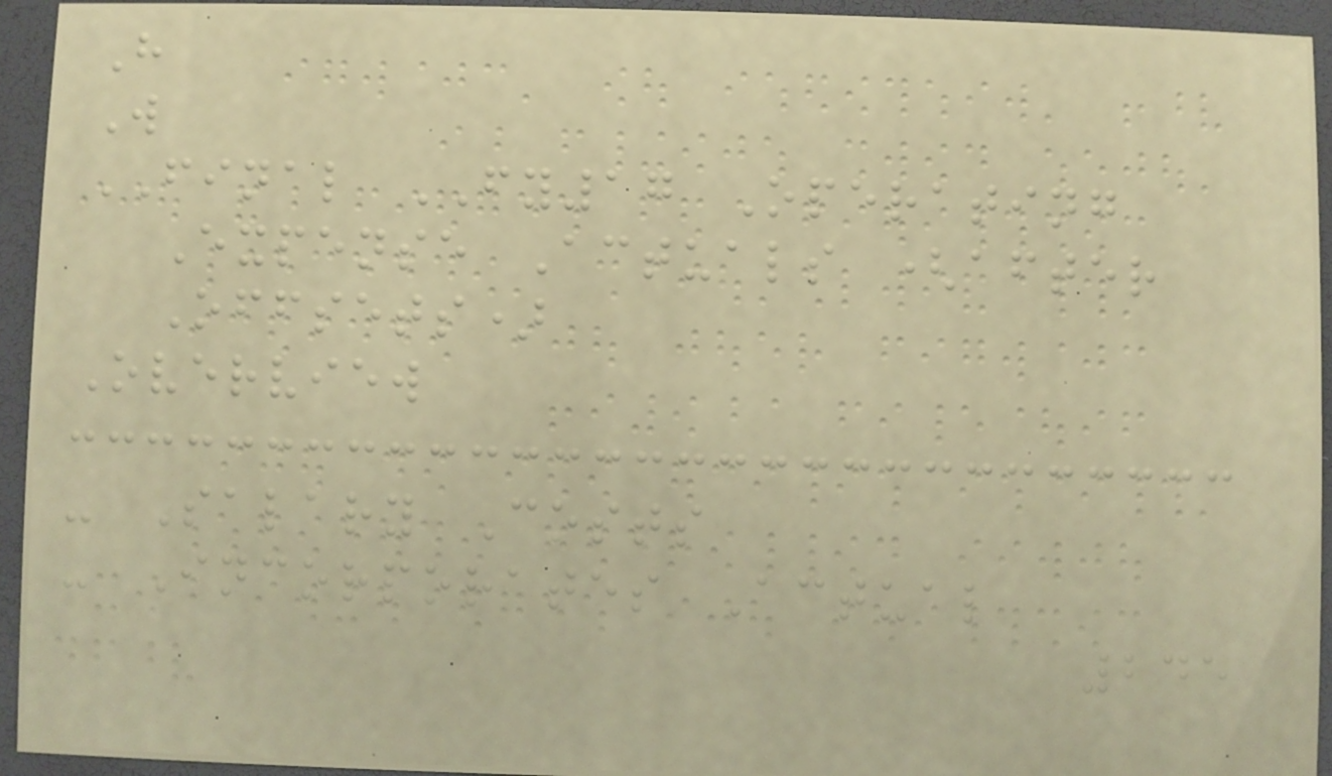H
W
FINAL FY17 Operating
Expense Actuals (after
Offsets)
Overview
- Salary Costs
- Incorporates Actual
245
